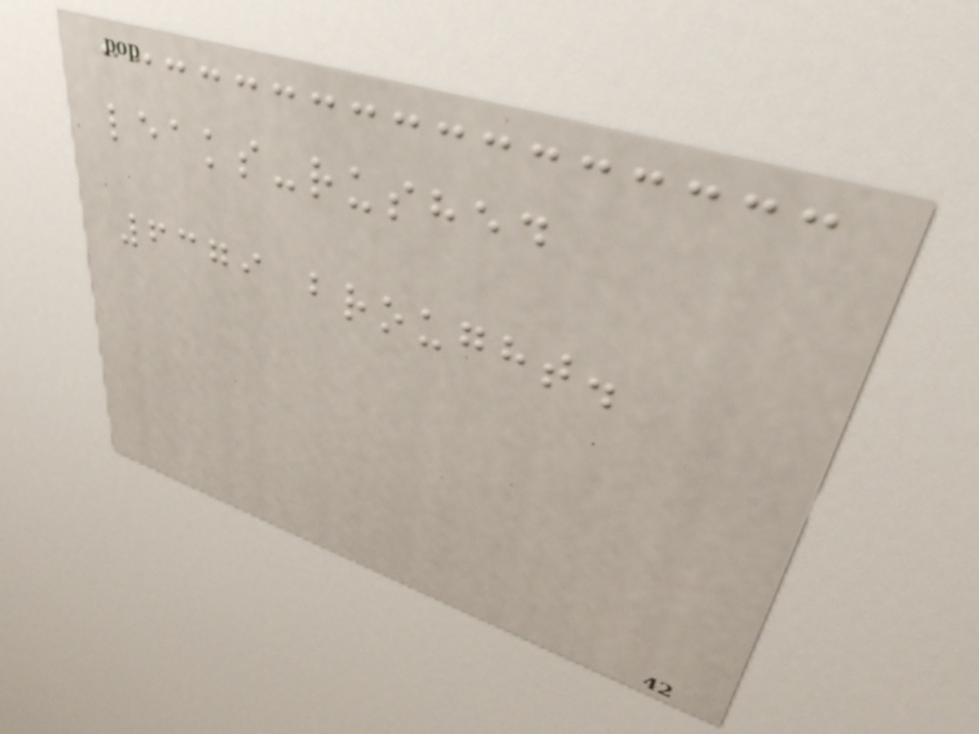leaks-rushed
6379 brought.
